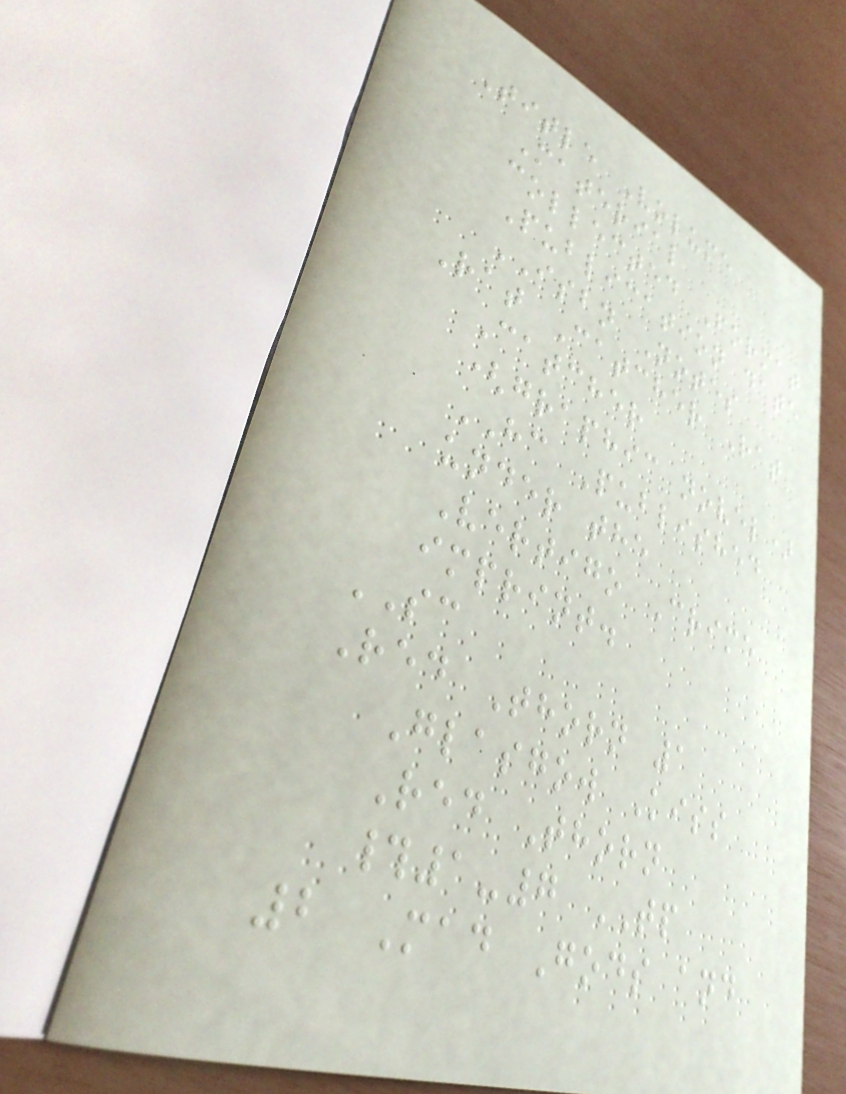Title Volume
Material
collected Format
Publication date
ISBN Notes
Rat Catcher Rat
Catcher
(graphic novel)
HC Published
under the
Vertigo Crime
imprint.
SC
Red Thorn 1
Glasgow Kiss
Red Thorn
#1-7 TP
2 Mad Gods and
